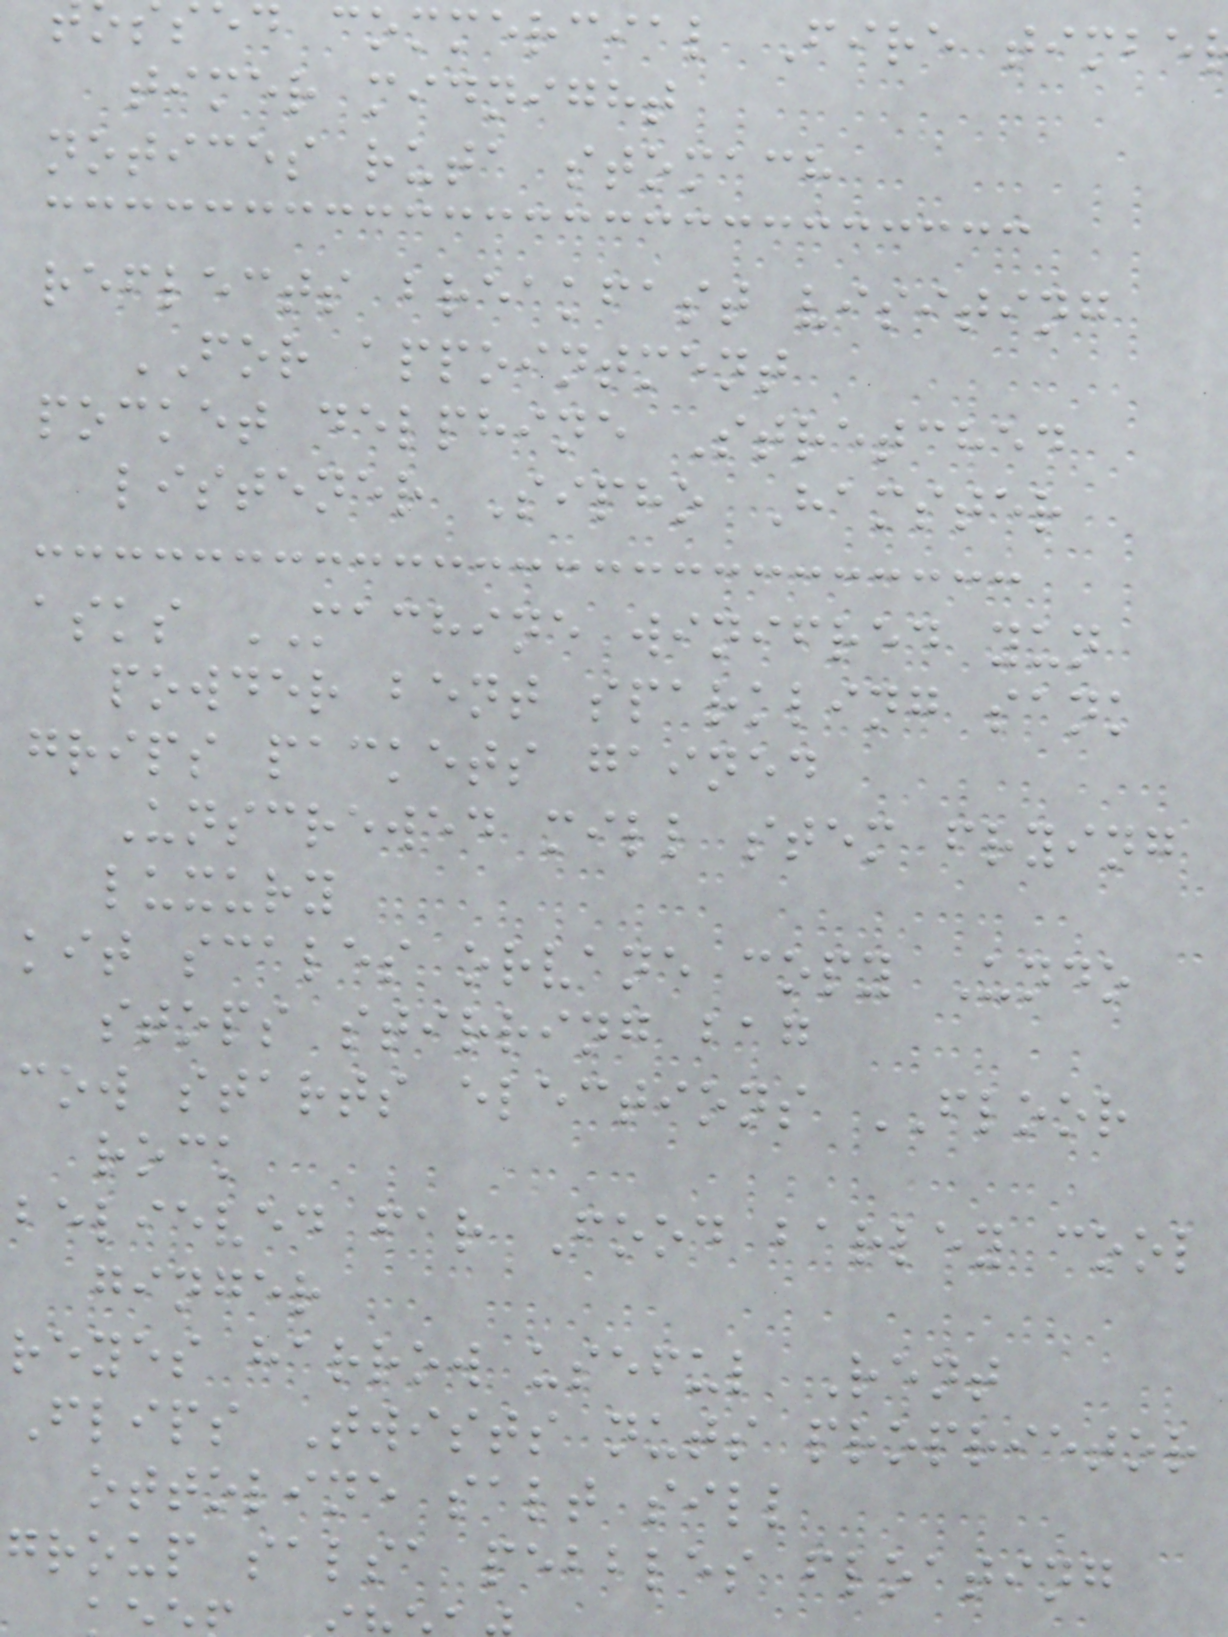ed commercial Fire timbe
timer midnight
notices ruta stomach
reflects breakfast visiting
FOR appointment
pocket delphine Stretched
listener Sipho Hamster
asks MACHINE winifred yun
powder bent sparkling sank
grips packets gained
Unscrewed mill stem frying
luxury
kit scales orvane copy Undo
stops stirring bag
cow starts elections FLOOR
rock
believed far Food barley cool
ginger
reyes harrow useful Rent
Flips Twists nuts proprietor
ottoline salt sill
group salsa pebbles floating
